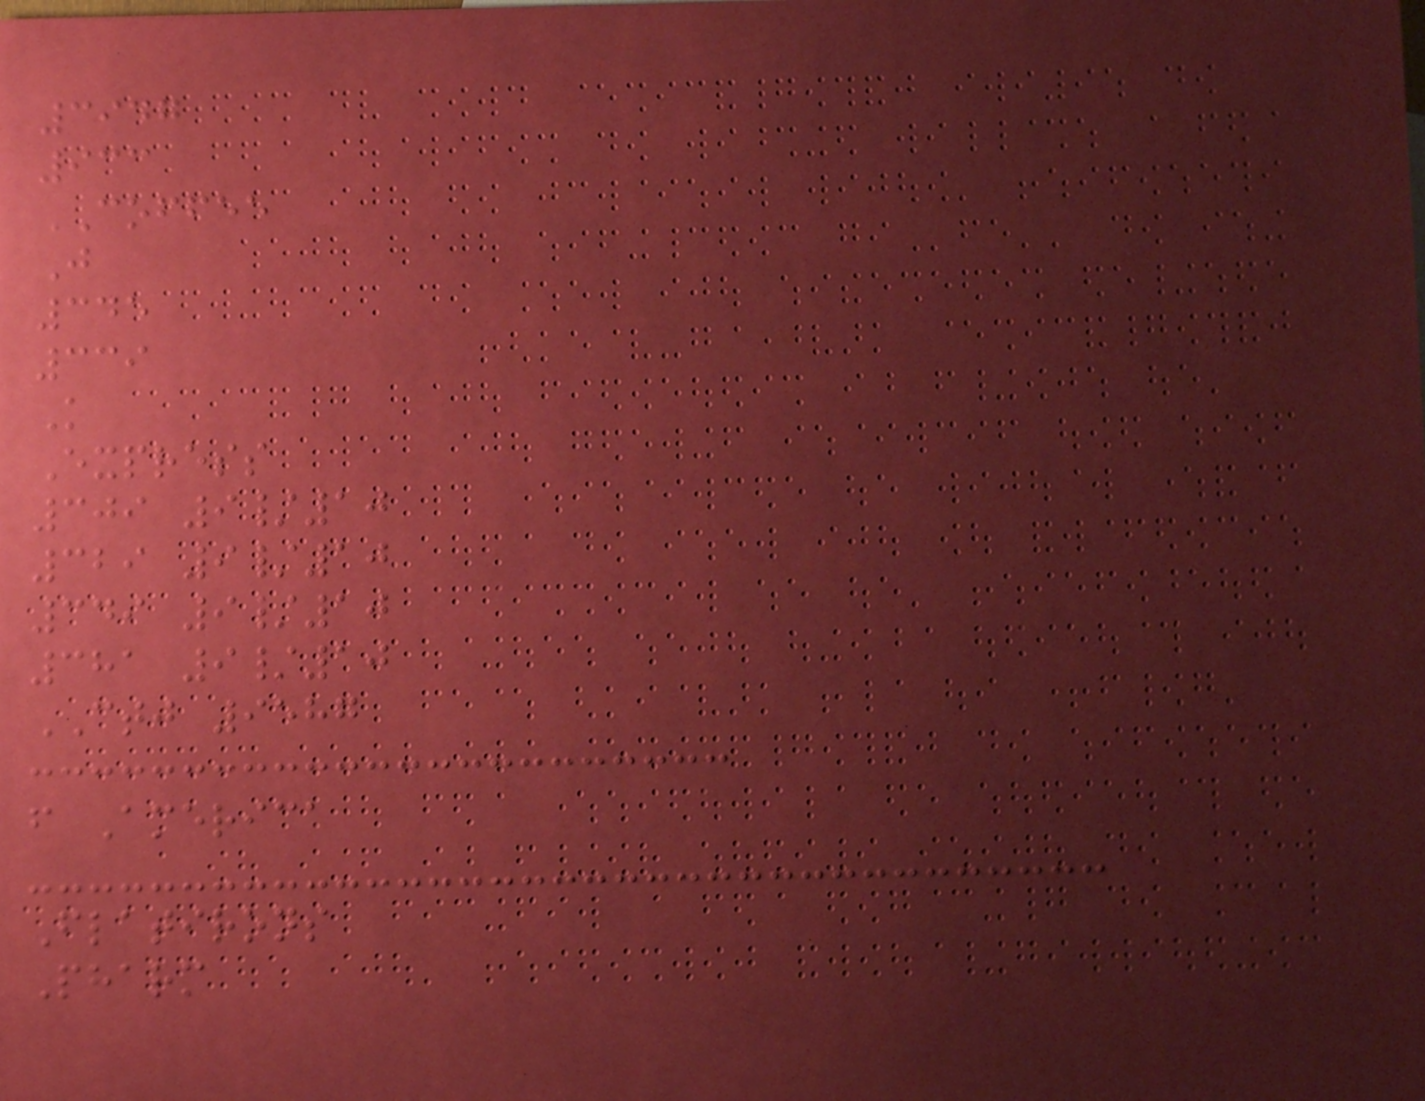3947
933
COFFEE
J
345
339
K
Express
309 9/10
329 9/10
349 9/10
381 9/10
CTJ 9587
f America
Flatirons
Pharm
